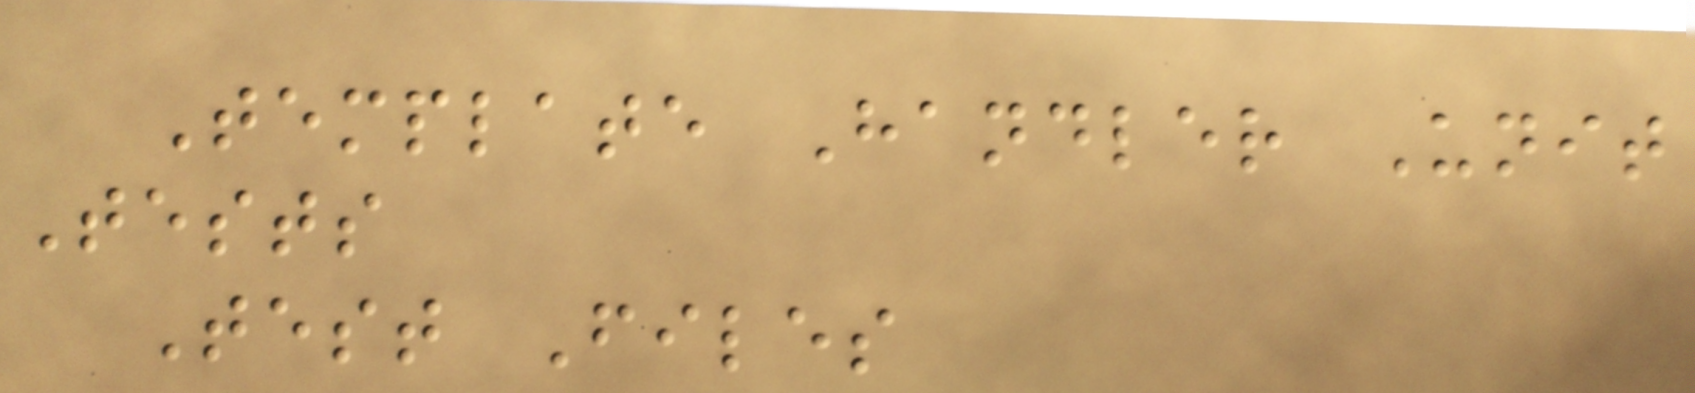Template Handler Unit
Tests
Test Files
